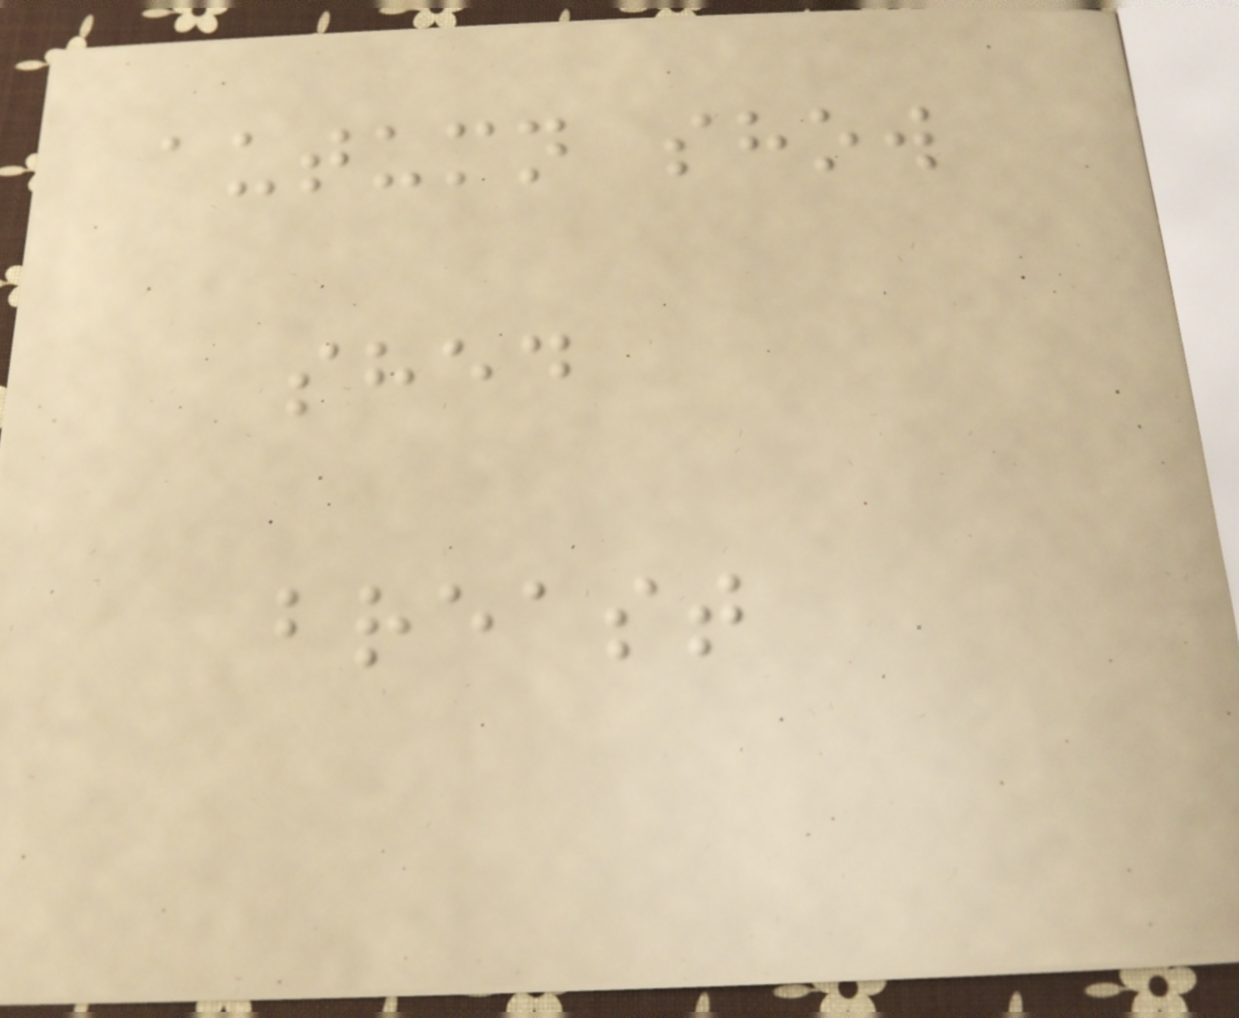autumn show
shed
breast
